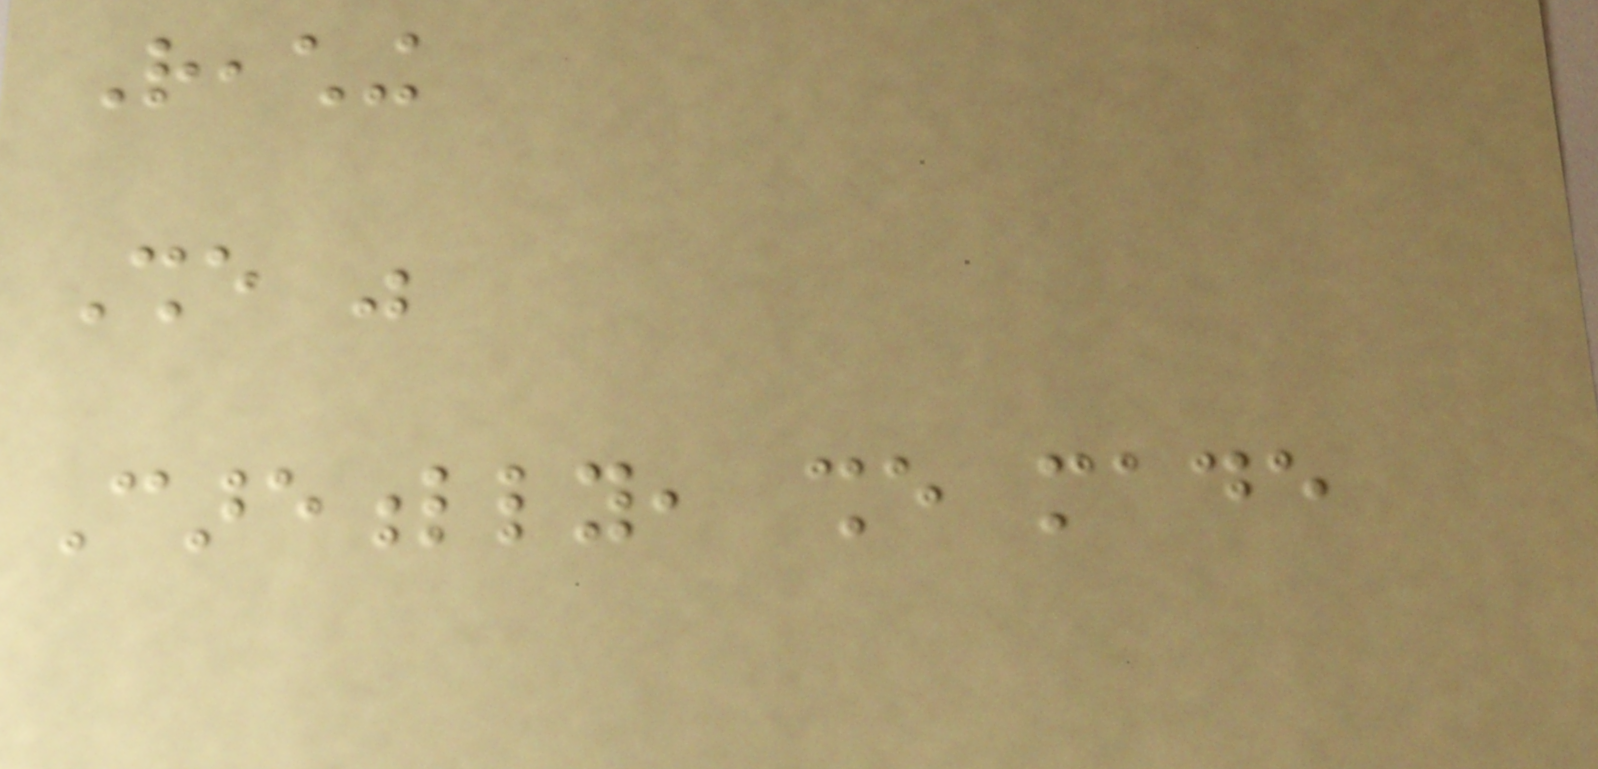Reaching
She was
Carefully, she made
